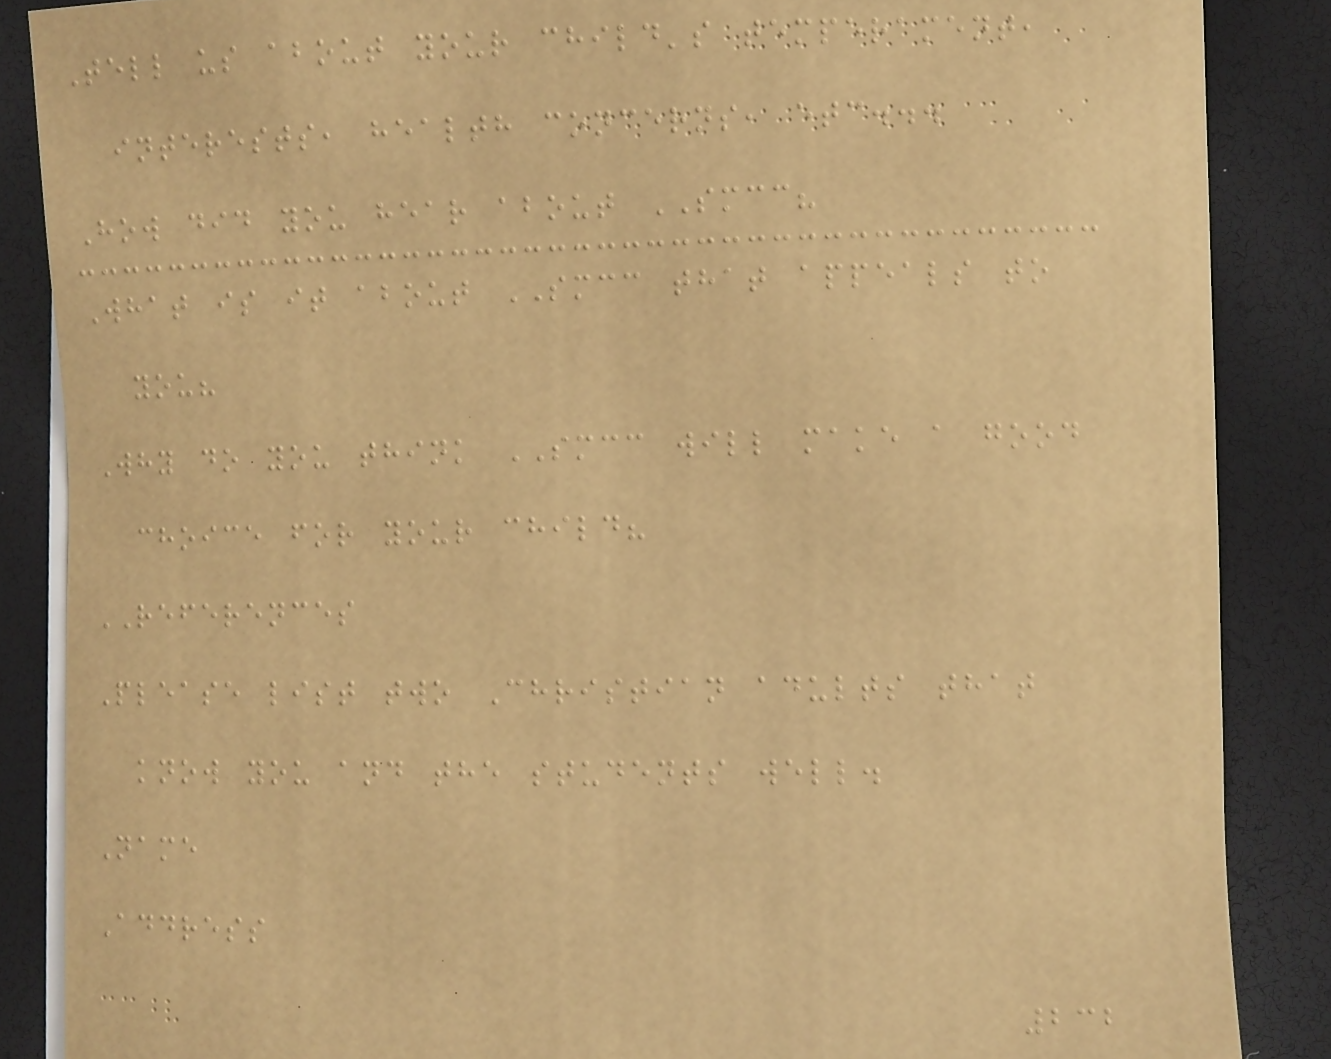Tell us about your child's temperament,
interests, health concerns, etc...
How did you hear about SMCC?
What is it about SMCC that appeals to
you?
Why do you think SMCC will make a good
choice for your child?
REFERENCES
Please list two Christian adults that
know you and the students well.
Name
Address
232
